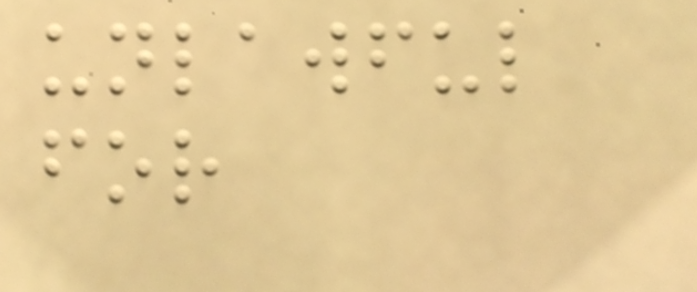unlawful
for
